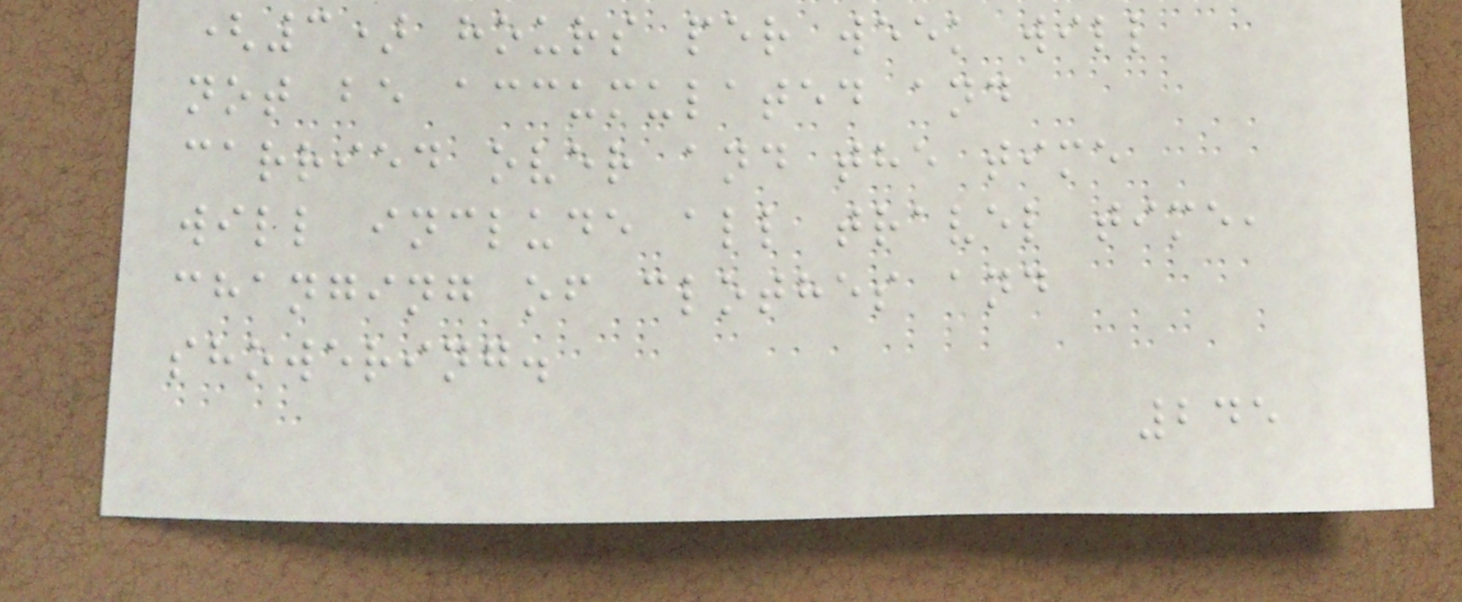(3) hours per week will
not be accumulated and
carried over and the time
will include all travel time,
changing of clothes and
showering.
245
